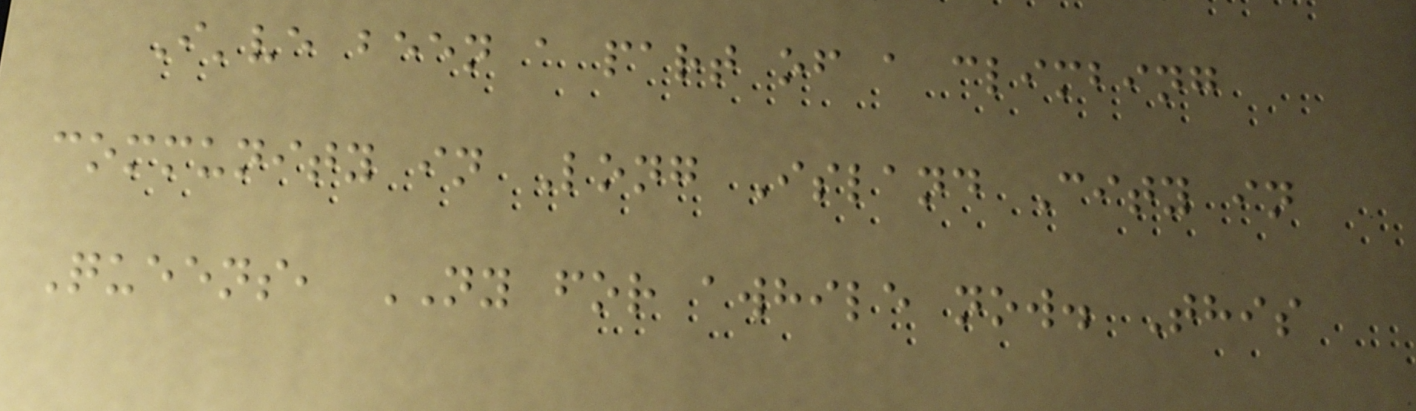I've been a part of a climbing
community in Long Island City in
Queens, NY for awhile now. This
